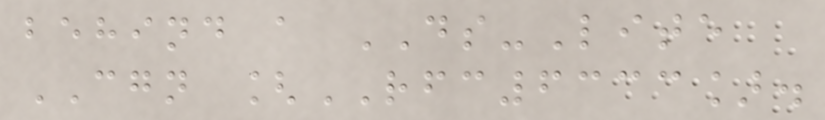behind a DS-Lite
CGN [RFC6333].
